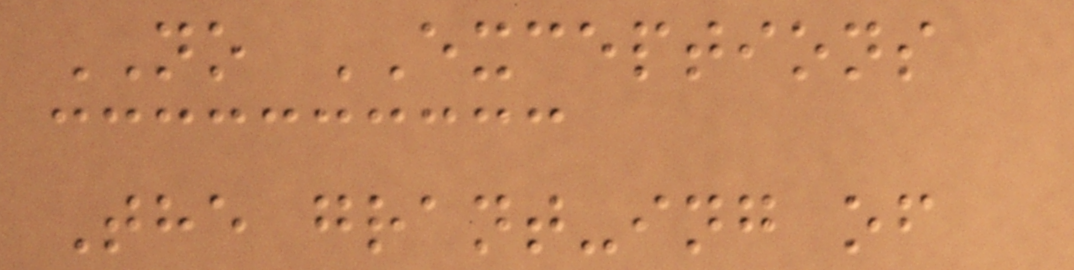NO EXCEPTIONS
The grant-ing of
